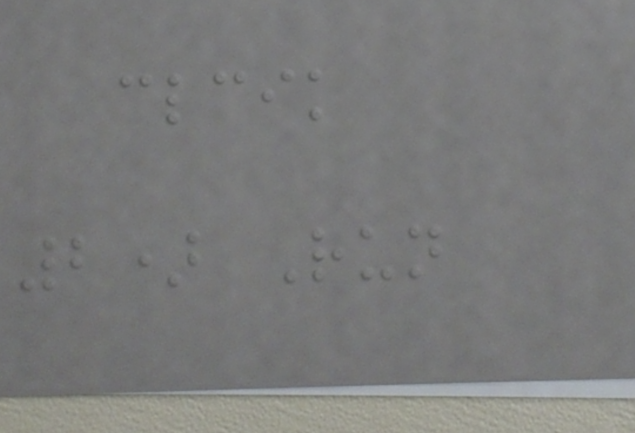clcik
2) Run
